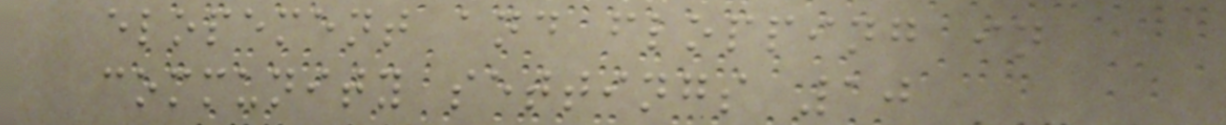elopement and flopping in
community settings 10
